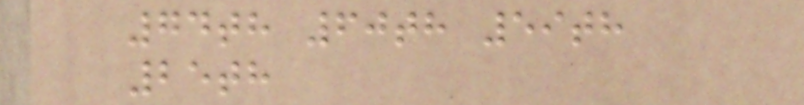74th 60th 59th
25th
